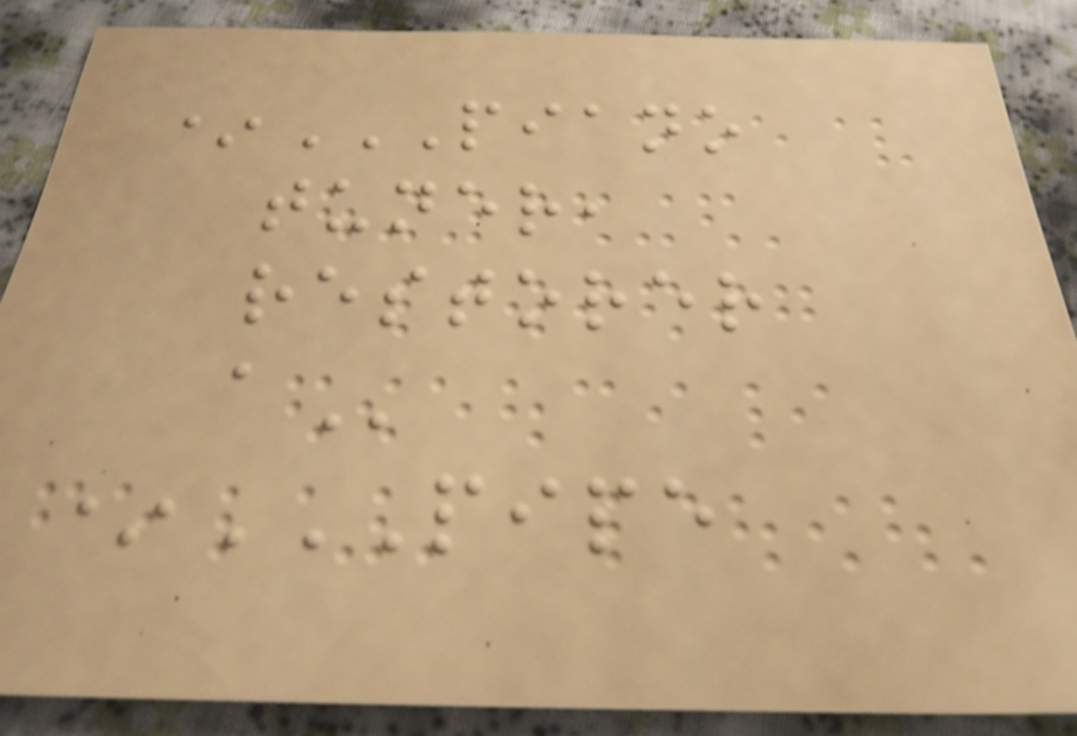*PIANO
TUNER,
RESTORER
A
*PIPE
